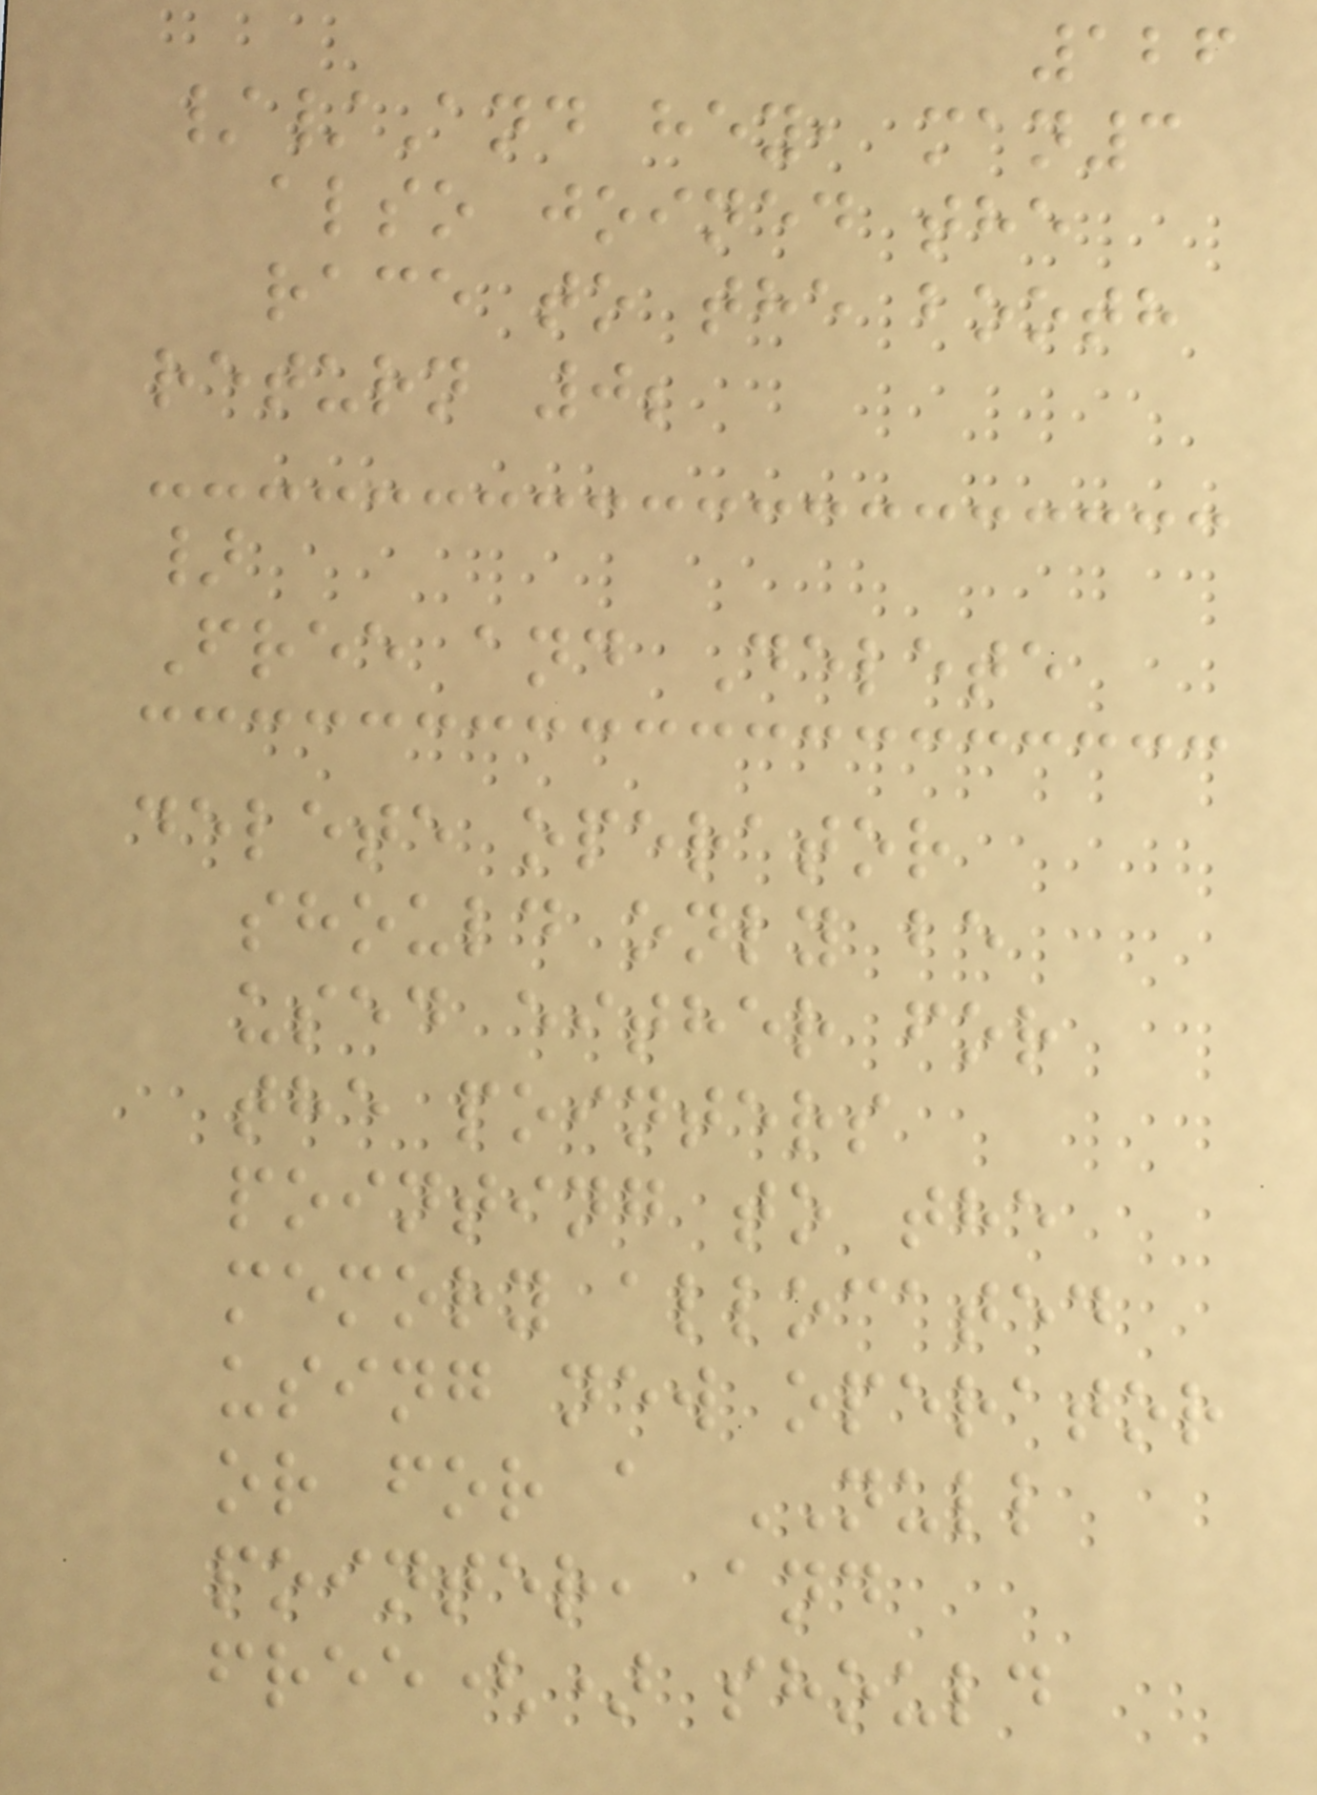126
//And hey, man3
also joined the
race to the booth
return 0;
}
Free and Delete
delete operator
should only be
used either for
the pointers
pointing to the
memory allocated
using new operator
or for a NULL
pointer, and
free() should
